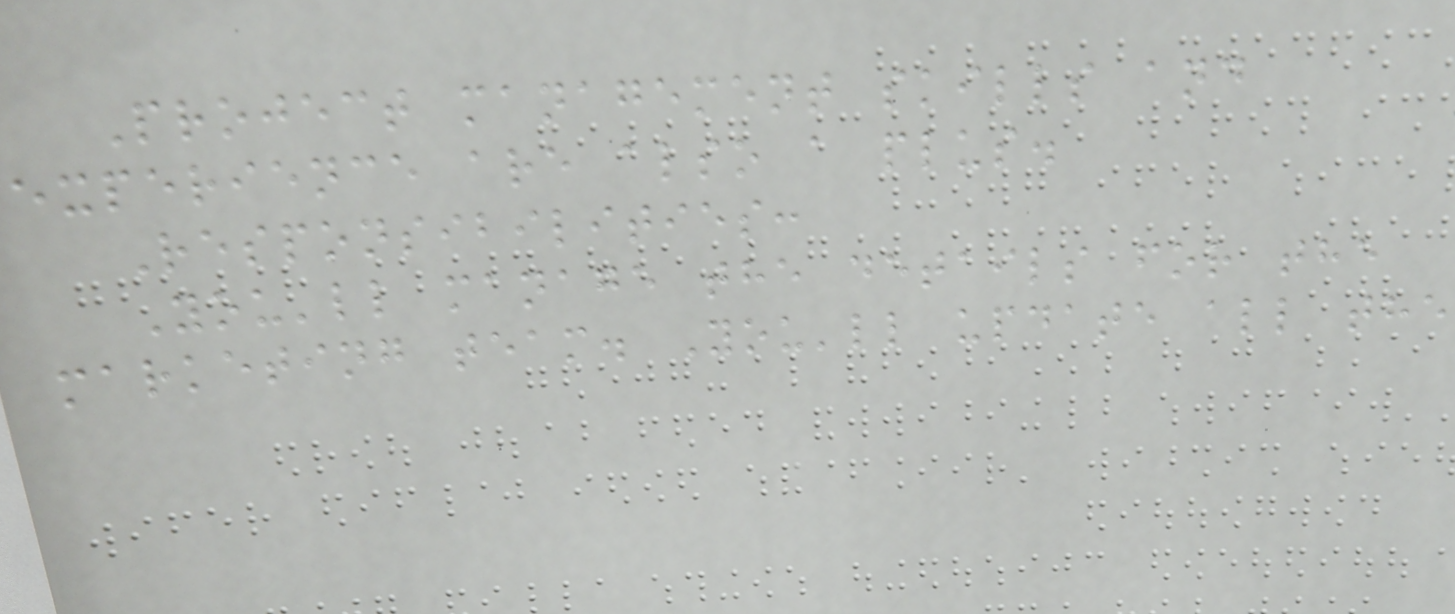Project management skills and
experience are also a plus.
Responsibilities:
You'll manage the details for the
marketing team. You'll update all the
